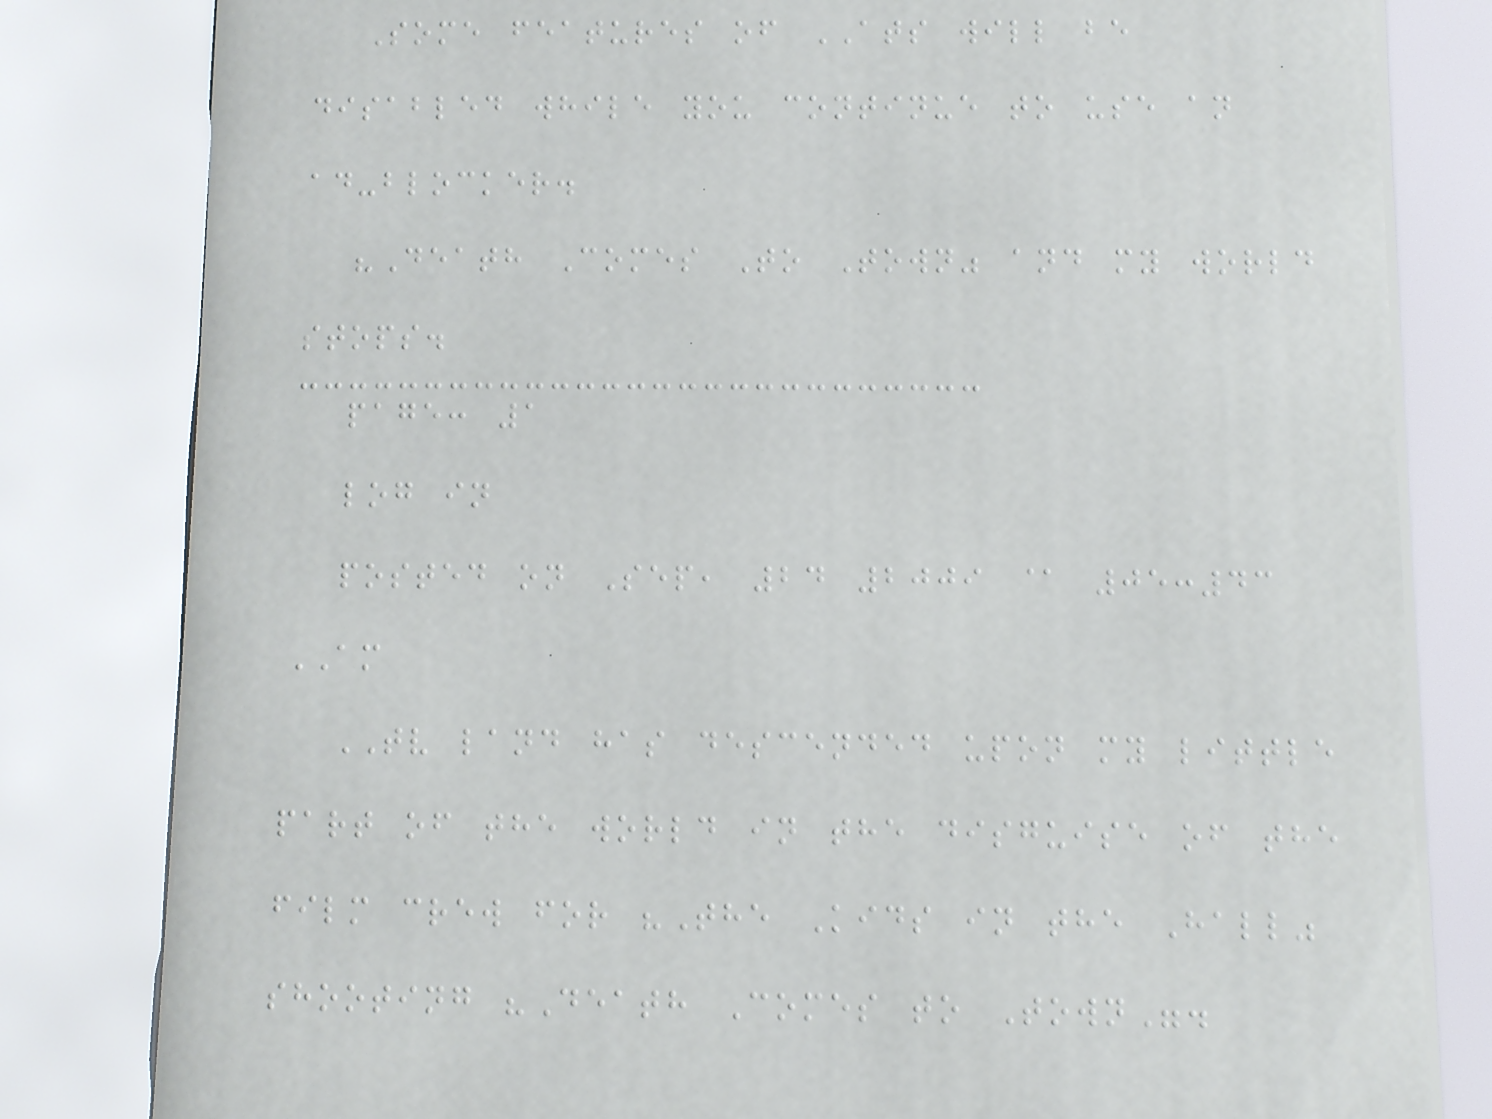Some features of ATS will be
disabled while you continue to use an
ad-blocker.
"Death Comes To Town" and my world
stops.
page: 1
log in
posted on Sep, 24 2009 @ 05:43
AM
TV land has descended upon my little
part of the world in the disguise of the
film crew for "The Kids in the Hall"
shooting "Death Comes to Town".
